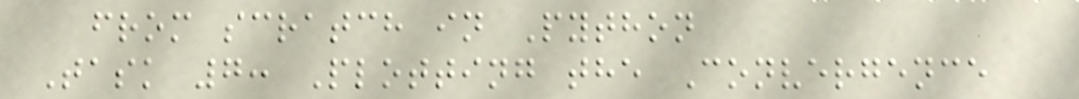from scratch in Python
Task 7: Plotting the Convergence
